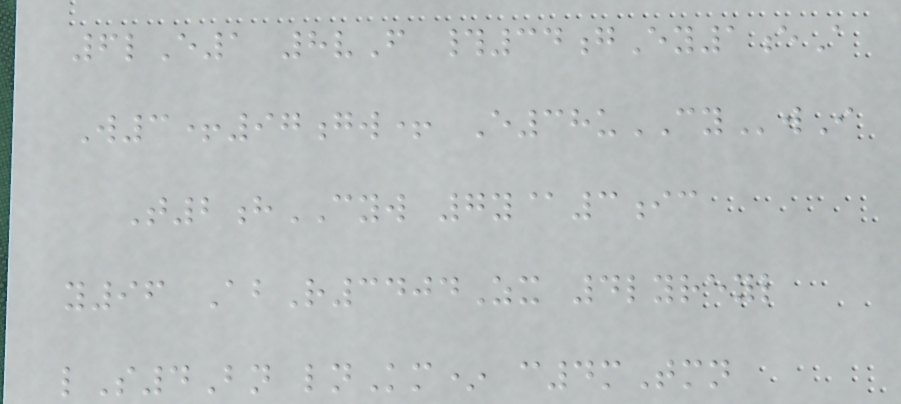6lE1 8vF #34gEy1eA
W3+97gw+ E38uCYwI
T2hCYW 7y@3ic
y96 AbR3404Zx 4lyreyl
lS4Bn lnKm* c4mTmn
